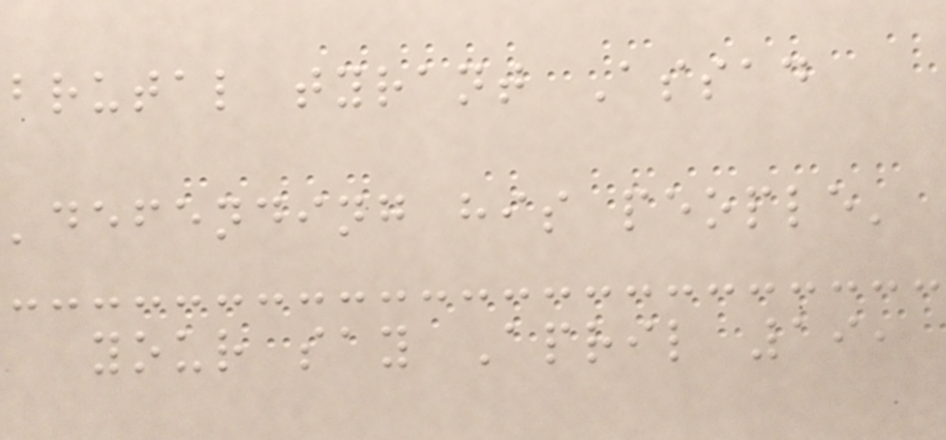brutal tyrant Assad
'defending his people'
your say April 19,
